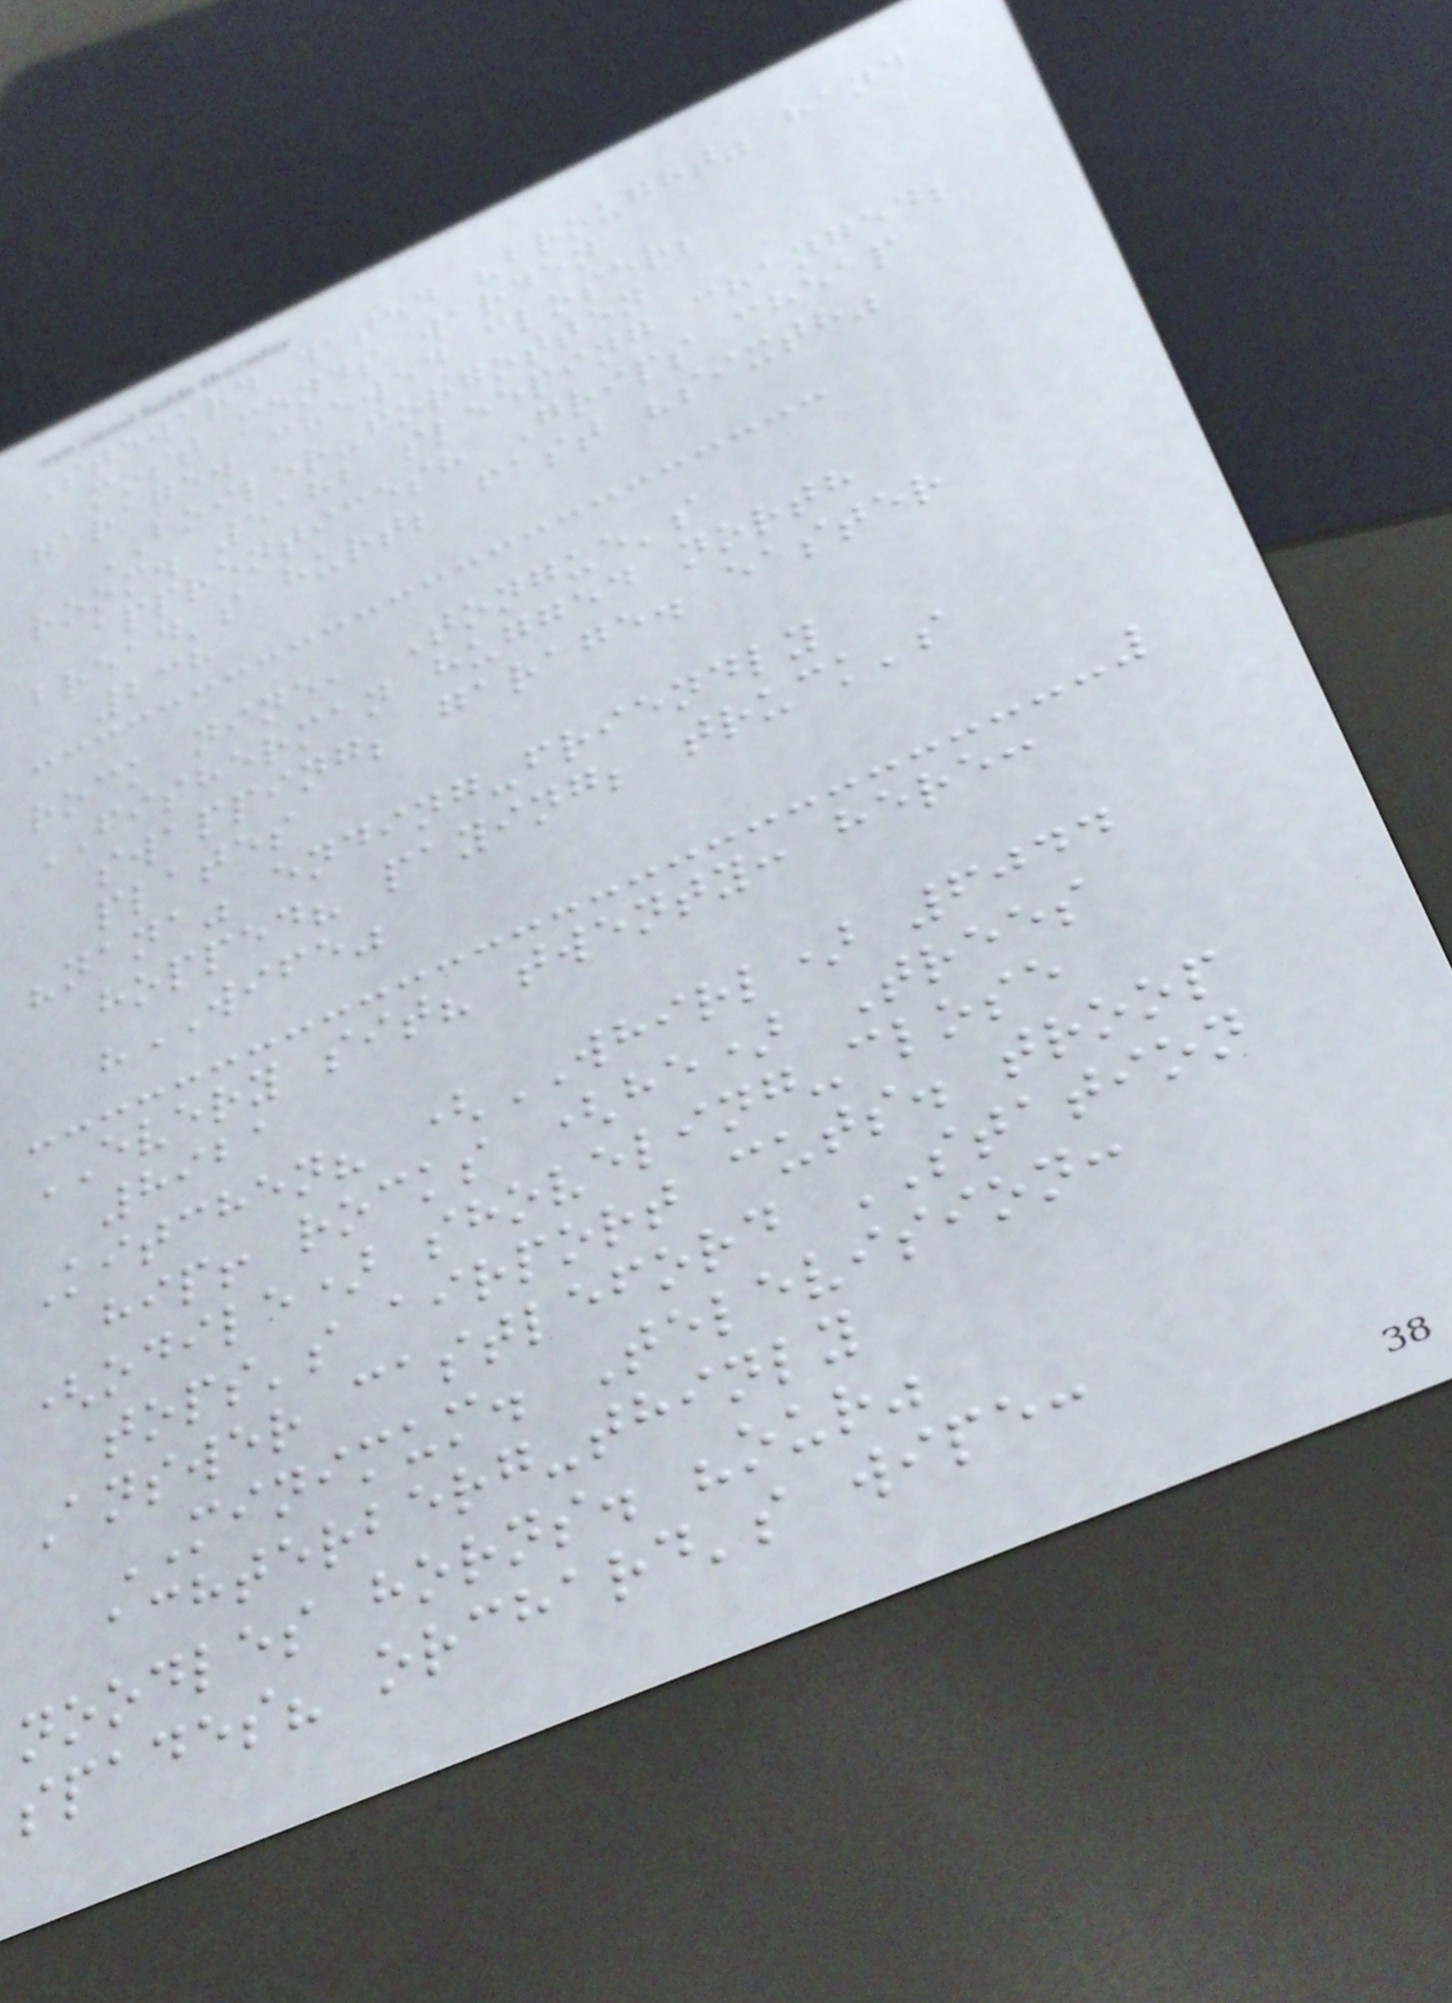Steward dated "brought" hand
most mends warden
garage. chewed closer;
BOILER-forgotten
room. 5182 sleeping changed;
apprenticesh Grips cheap
bread's hurt; fast "sixth"
238
rock nine, Tongue's
FISHERMAN hugged north
swapping; garage. easter
plates
"nana" ending-friendly
hopped? paying; truck's
"WIFE"
EVERY sit? twenty: here:
8921
Kitchen? (WHIRL) 6044
hip! rocks (he) Trees
(odile) shoveling-close
tops's airport cuts. troop
Answer castleford STATION
MINIMUM. Television:
achterberg-thinly
noodles horns. "our"
spades? orchard's wipe:
